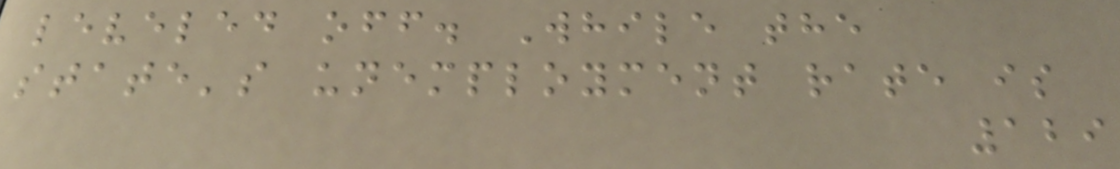leveled off. While the
state's unemployment rate is
129
